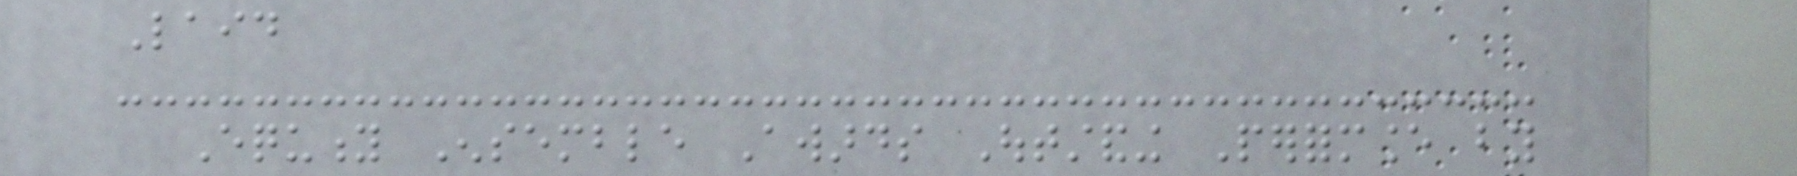Laid
Equity Ensemble Awards Outstanding Performance by
